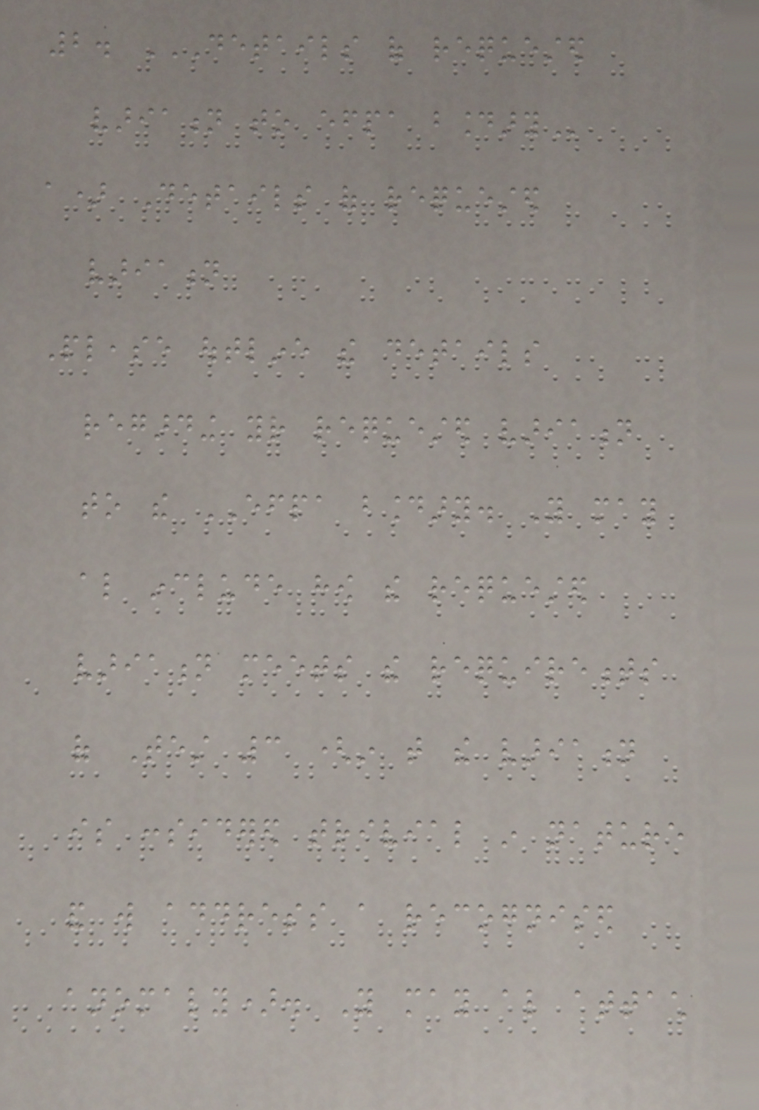2. DETAILS OF REQUESTED
VARIATION TO EFPA BOUNDARY
a) Details of requested
variation
Please outline the details
regarding your requested variation
to the EFPA boundary. You may
also include how the requested
variation meets the requirements
of Test 3 (in that the variation
is considered trivial in nature
and will address a recognised
anomaly). You may also attach
